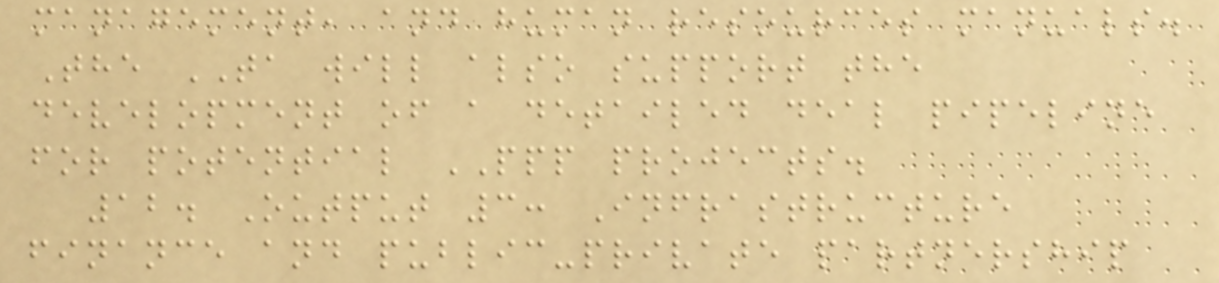management, and human resources manuals.
The TA will also support the
development of a detailed deal pipeline
for potential PPP projects.
12. Output 3: Infrastructure
finance and public-private partnership
